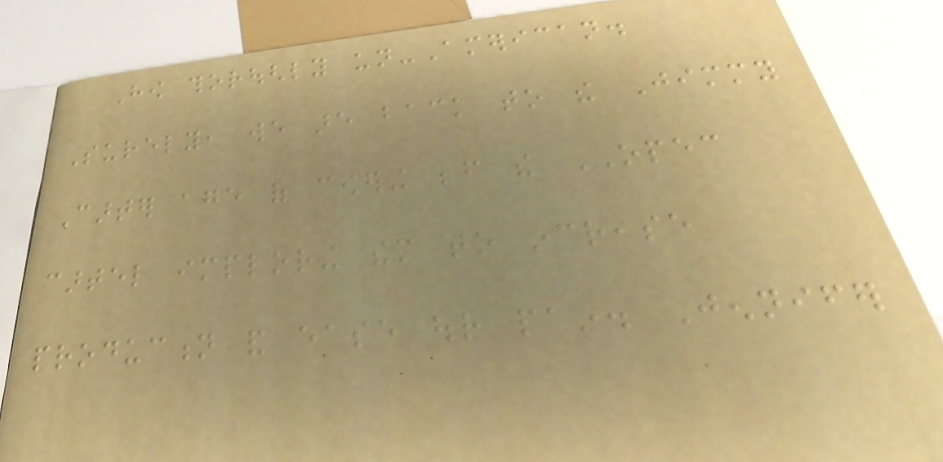How thoroughly un-American.
Surely, we are back to the Jimmy
Carter age of cowering before the OPEC
cartel imploring them to increase
production and ease our pain. Jennifer
